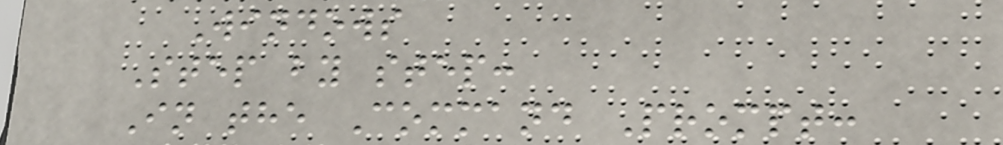Windows
Step by step:
In the Command Prompt:
